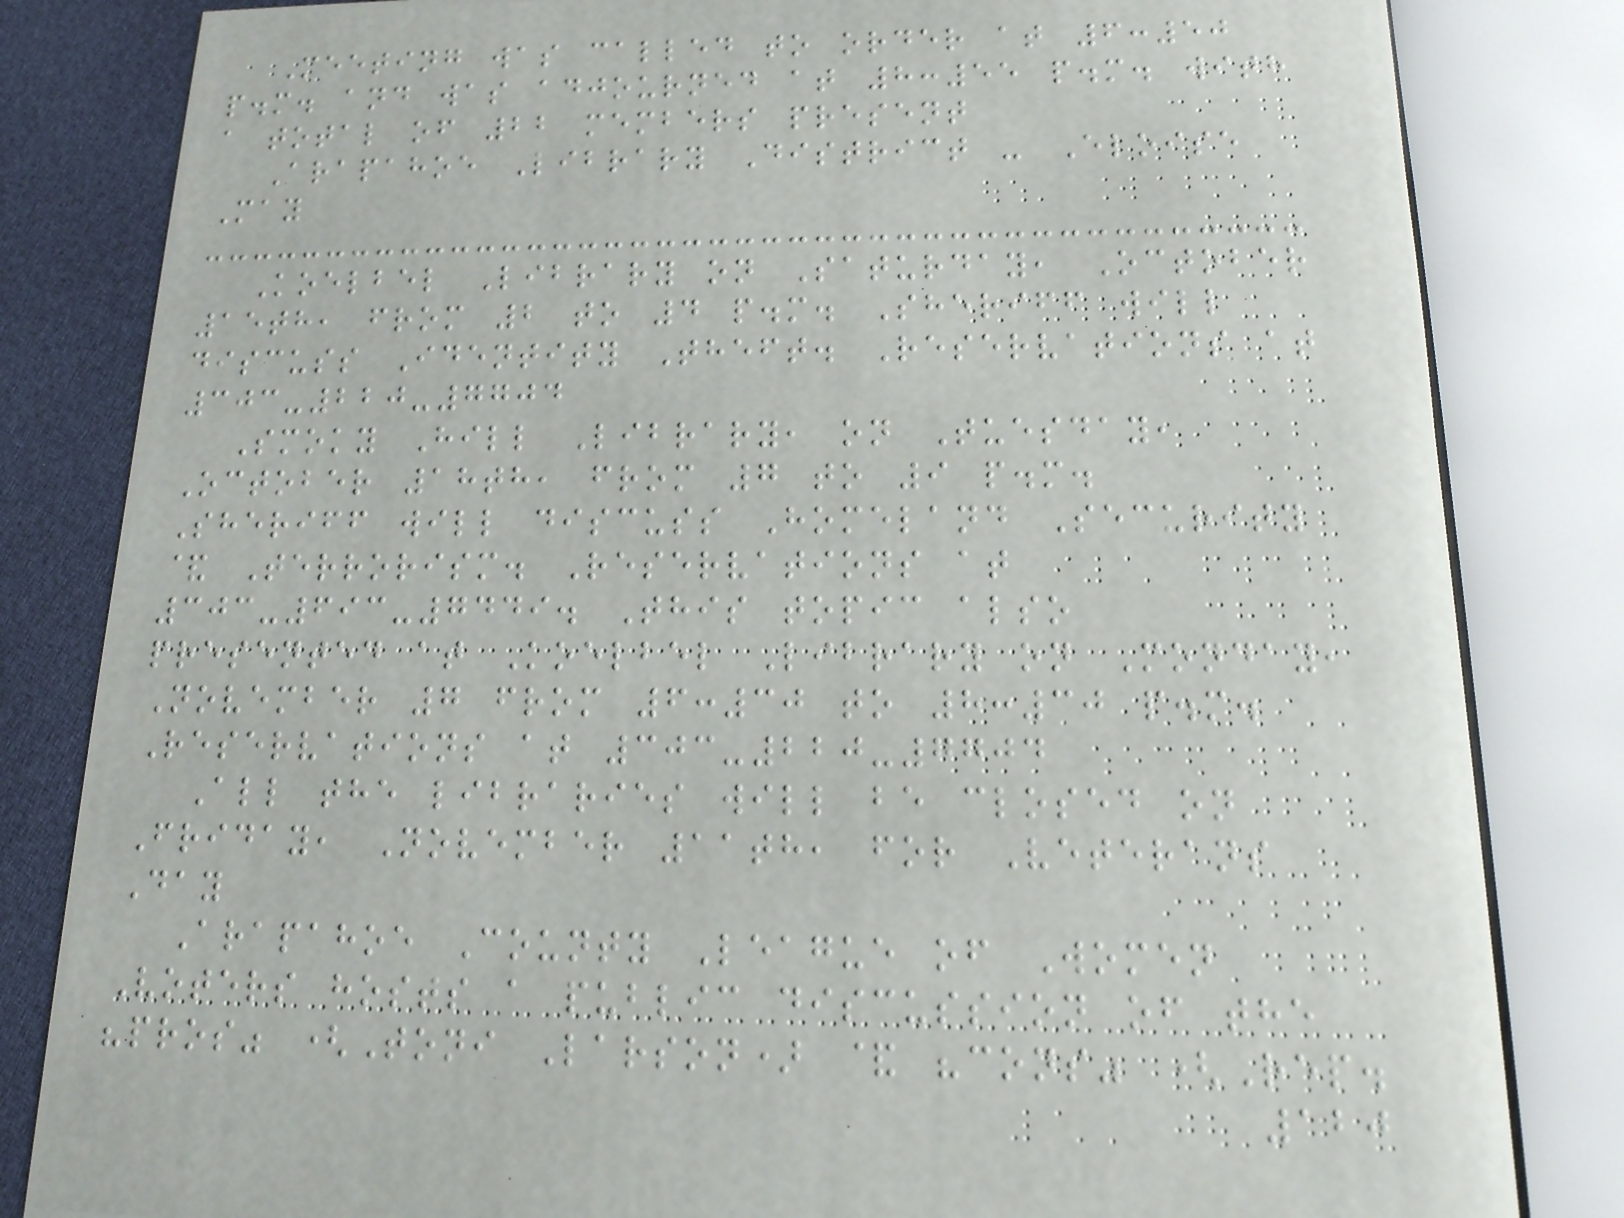Meeting was called to order at 6:50
p.m. and was adjourned at 8:55 p.m. with
a total of 22 members present
Arapahoe Library District - Eloise
May
Koelbel Library on Saturday, October
15th, from 2 to 4 p.m. Sheriff will
discuss Identity Theft. Reservations at
303-220-7704
Smoky Hill Library, on Tuesday,
October 18th, from 7 to 9 p.m.
Sheriff will discuss Homeland Security
& Terrorism. Reservations at
303-693-7449. This topic also
presented at Koelbel Library on Monday,
November 7 from 6:30 to 8:30 p.m.
Reservations at 303-220-7704
All the libraries will be closed on
Friday, November 11th, for Veterans
Day
Arapahoe County League of Women
Voters hosts a public discussion of the
"pros" (Toni Larson) & "cons" (Rep.
120
